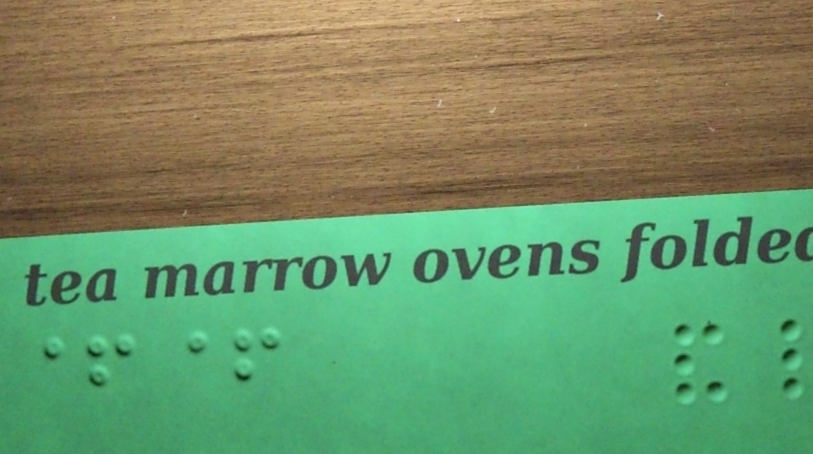++
